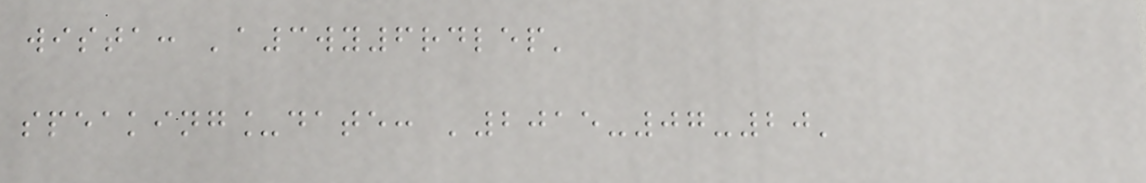wista: 'a3wy6rdlep'
speaking_date: '2015-07-20'
